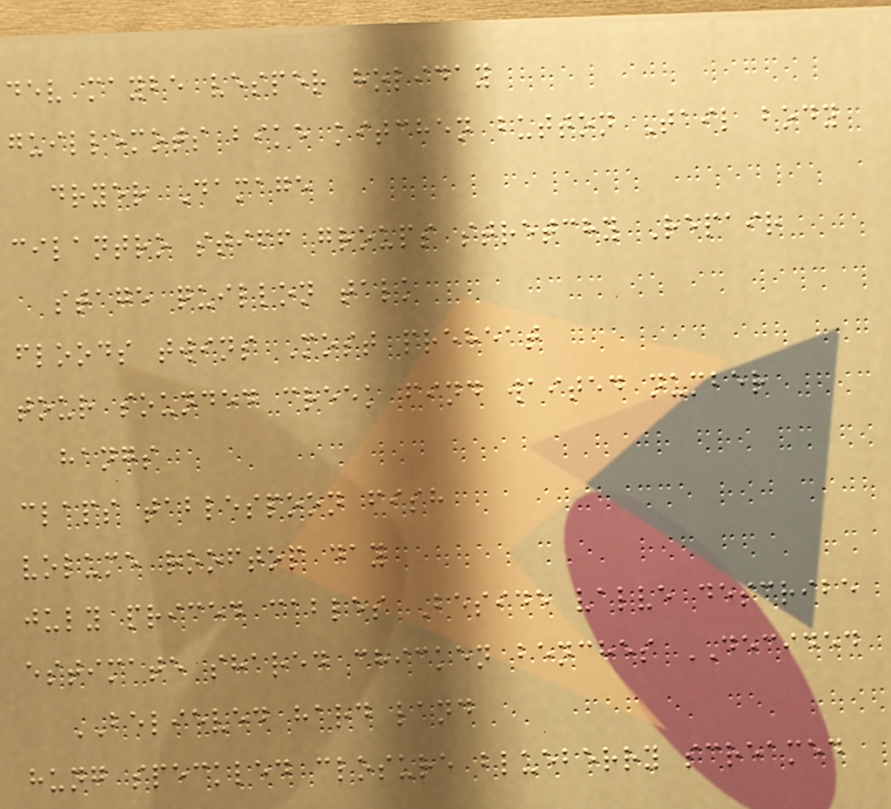dev maybe vesper holiday
guillemots bike kitchen button Tail body
dryer Damage
cilantro stiff groups stretchy Repair
stage quillon talk
floods twins Most preheat
tour sounded creek find waited number
hangs
claps tablespoon fish
volume rooftop day
july priced cables Beside valve describe
estimate shared chicken benches DECIDED
BELIEVED hard land
hung speckled closure blueberry screamed
